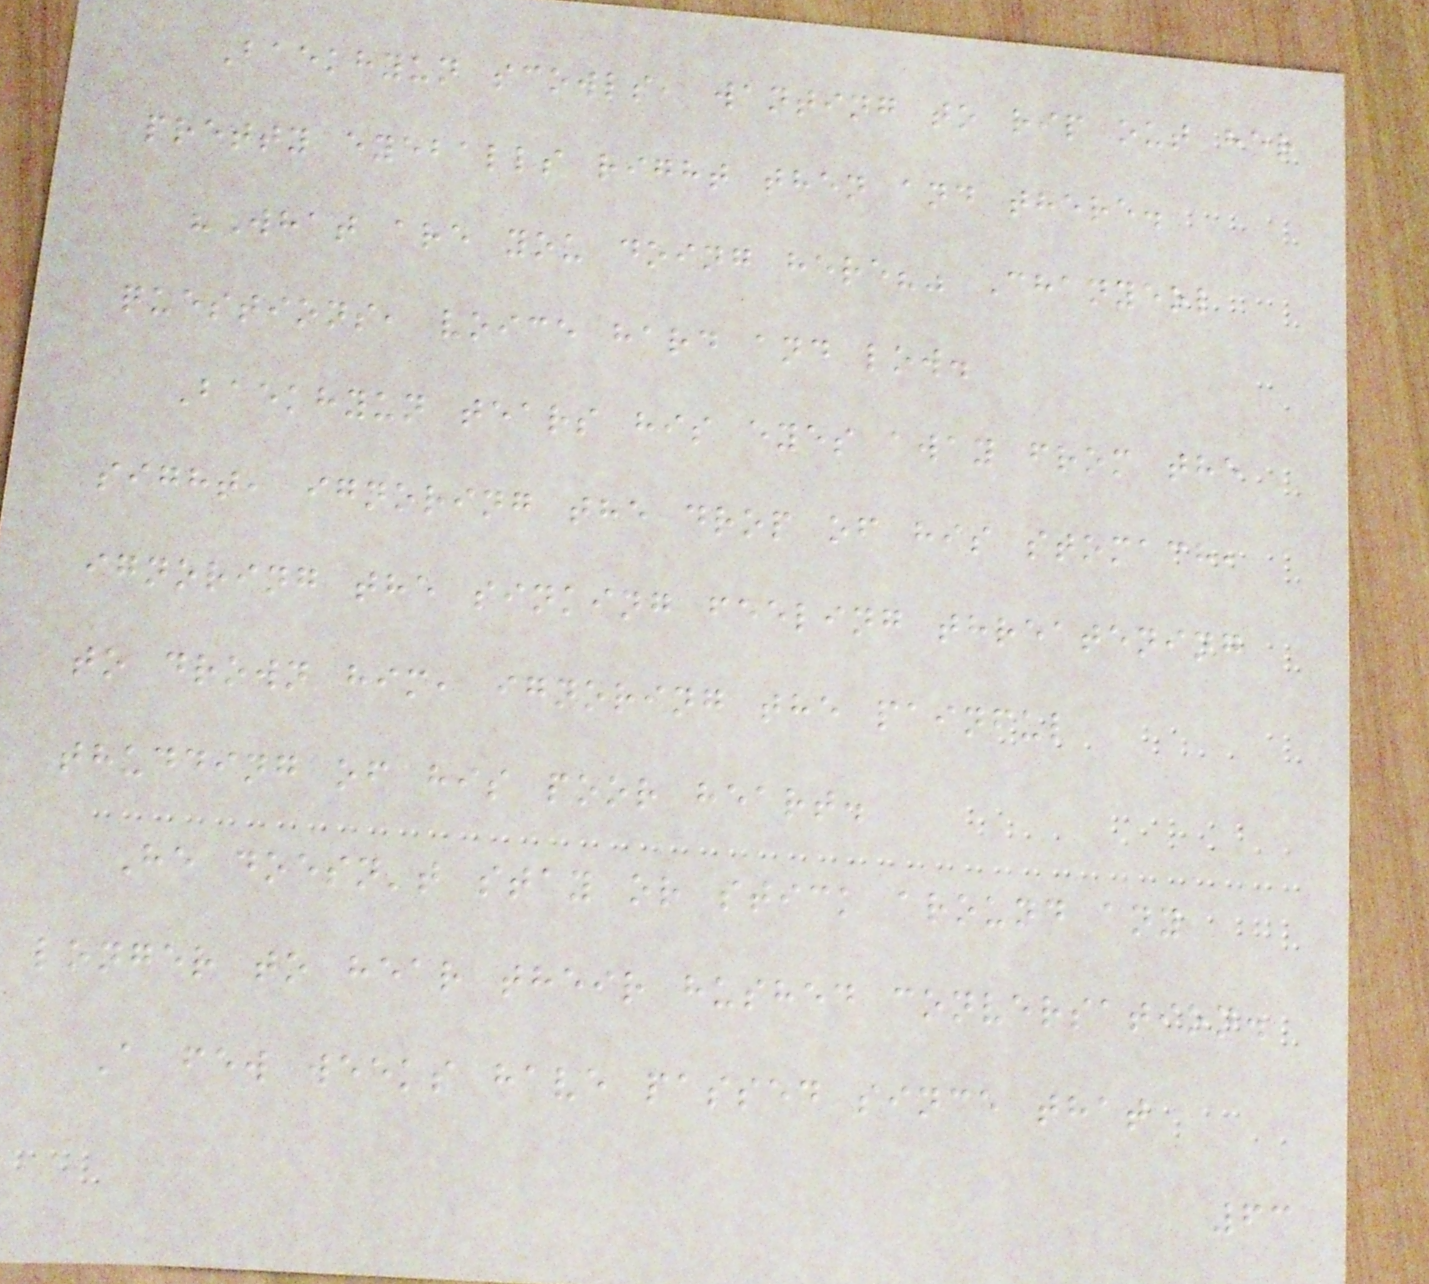Baekhyun scowls, wanting to rip out her
pretty eyeballs right then and there.
"What are you doing here?" Chanyeol
questions, voice hard and low.
Baekhyun tears his eyes away from the
sight, ignoring the drop of his stomach,
ignoring the sinking feeling threatening
to drown him, ignoring the painful
thudding of his poor heart.
He doesn't stay or stick around any
longer to hear their hushed conversation.
A few weeks have passed since that
63
